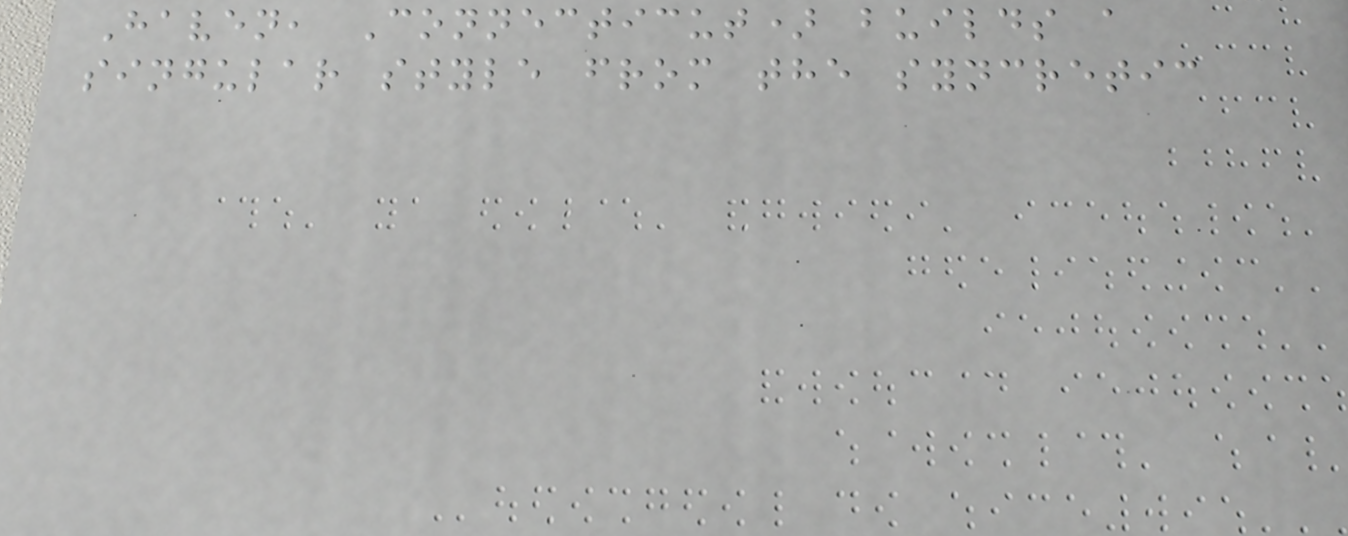Haven, Connecticut) builds a
singular style from the syncretic
